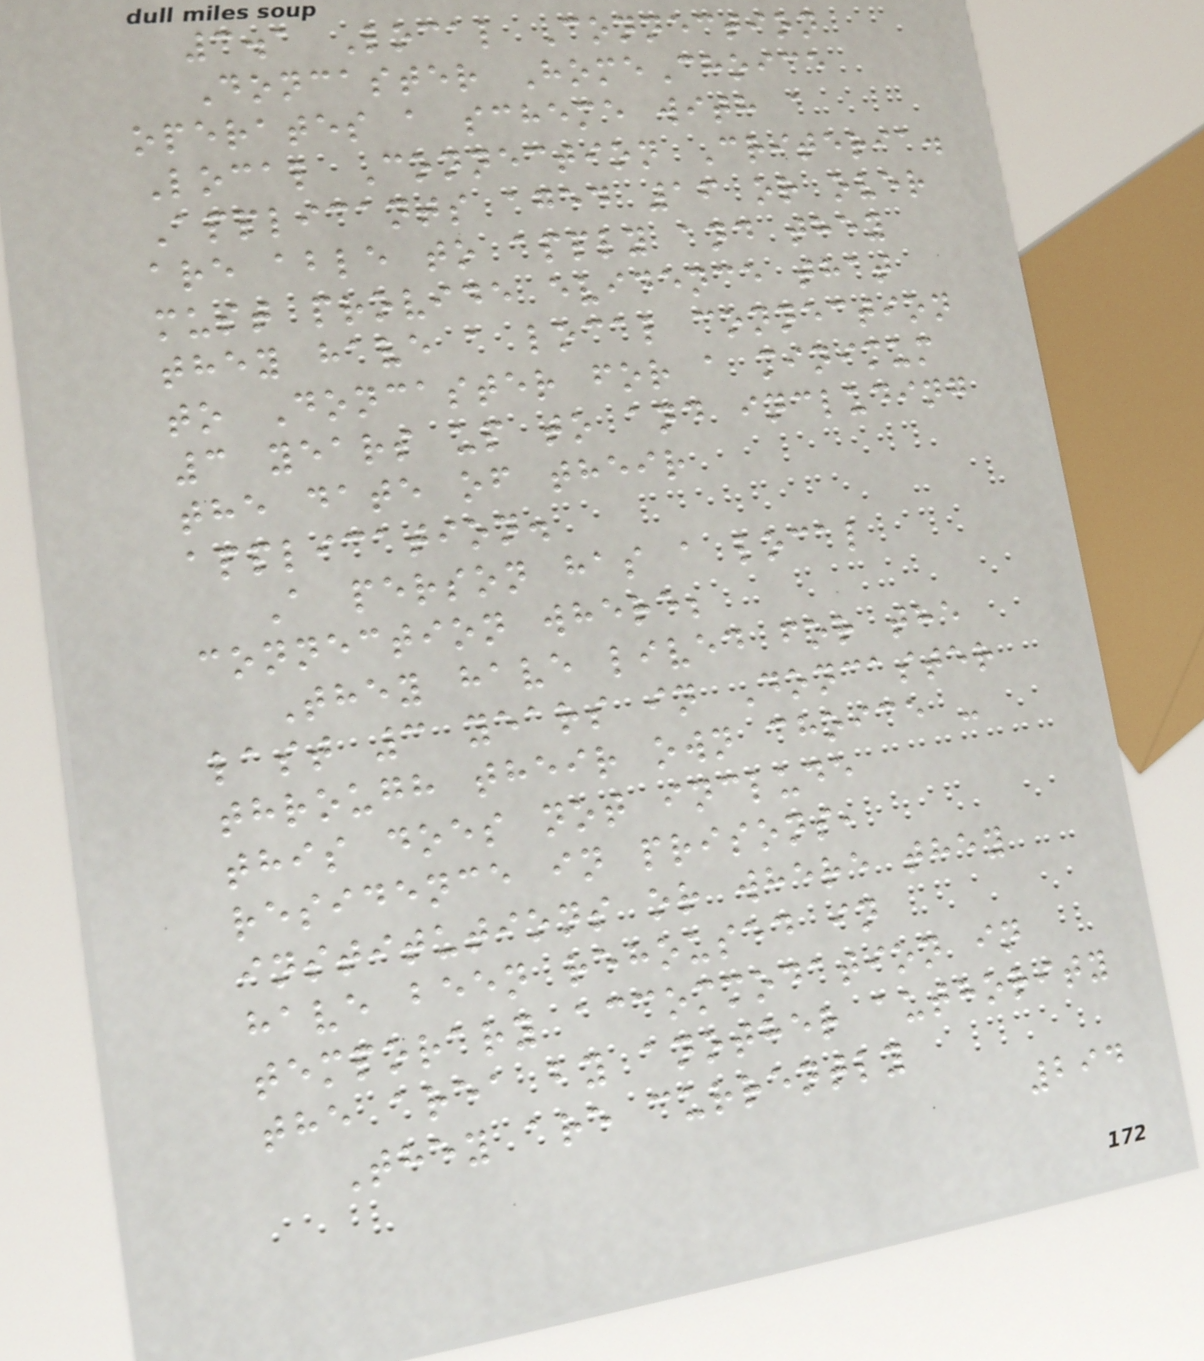3.1 Local Connection
Doncaster HomeChoice
operates a scheme with a
Local Connection Criteria.
Applicants aged 16 or over
are able to apply and they
must provide evidence that
they have a local connection
to Doncaster for a minimum
3 years up to and including
the date of their
application.
A person has a local
connection where;
They have lived for the
last 3 years in Doncaster
through their own choice -
this does not include
residence in prisons,
institutions or where they
have been rehoused in
temporary accommodation in
the area by another authority
They are currently
294
